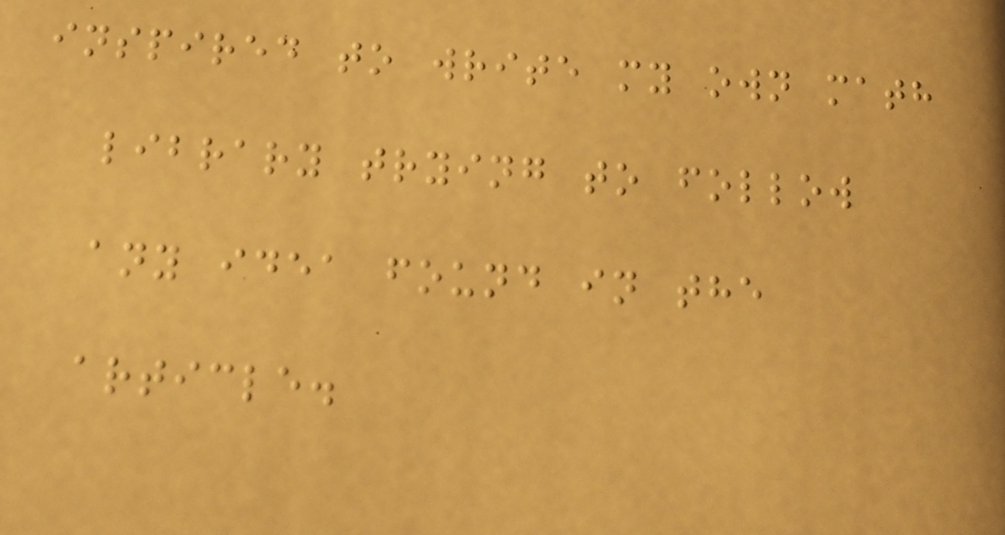inspired to write my own math
library trying to follow
any idea found in the
article.
